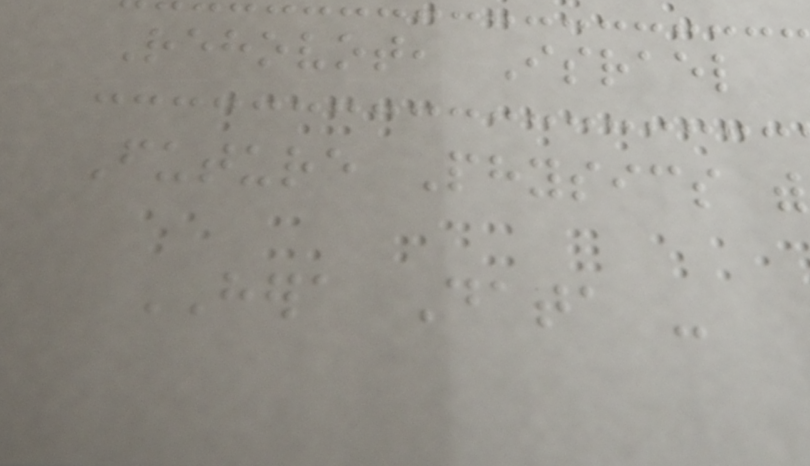Rehovot, Israel
Future Physics with
HERA Data -
